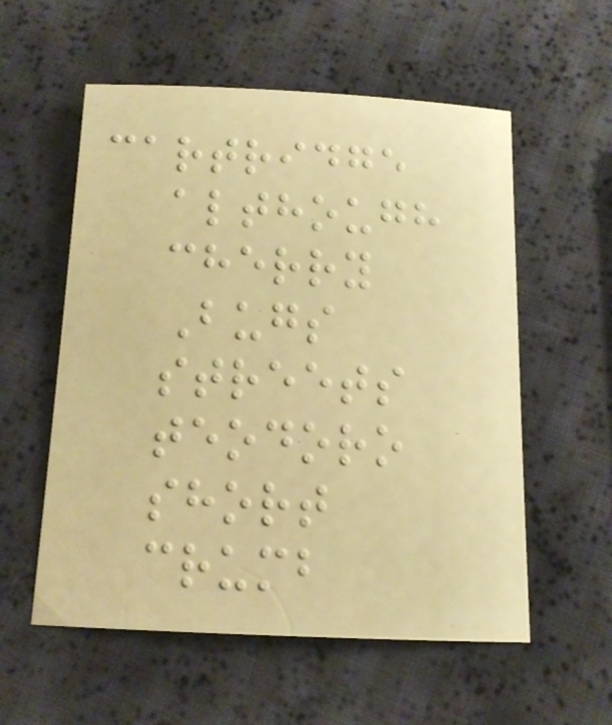cartridge
although
cherry
Bugs
streets
teodoro
short
crumb
